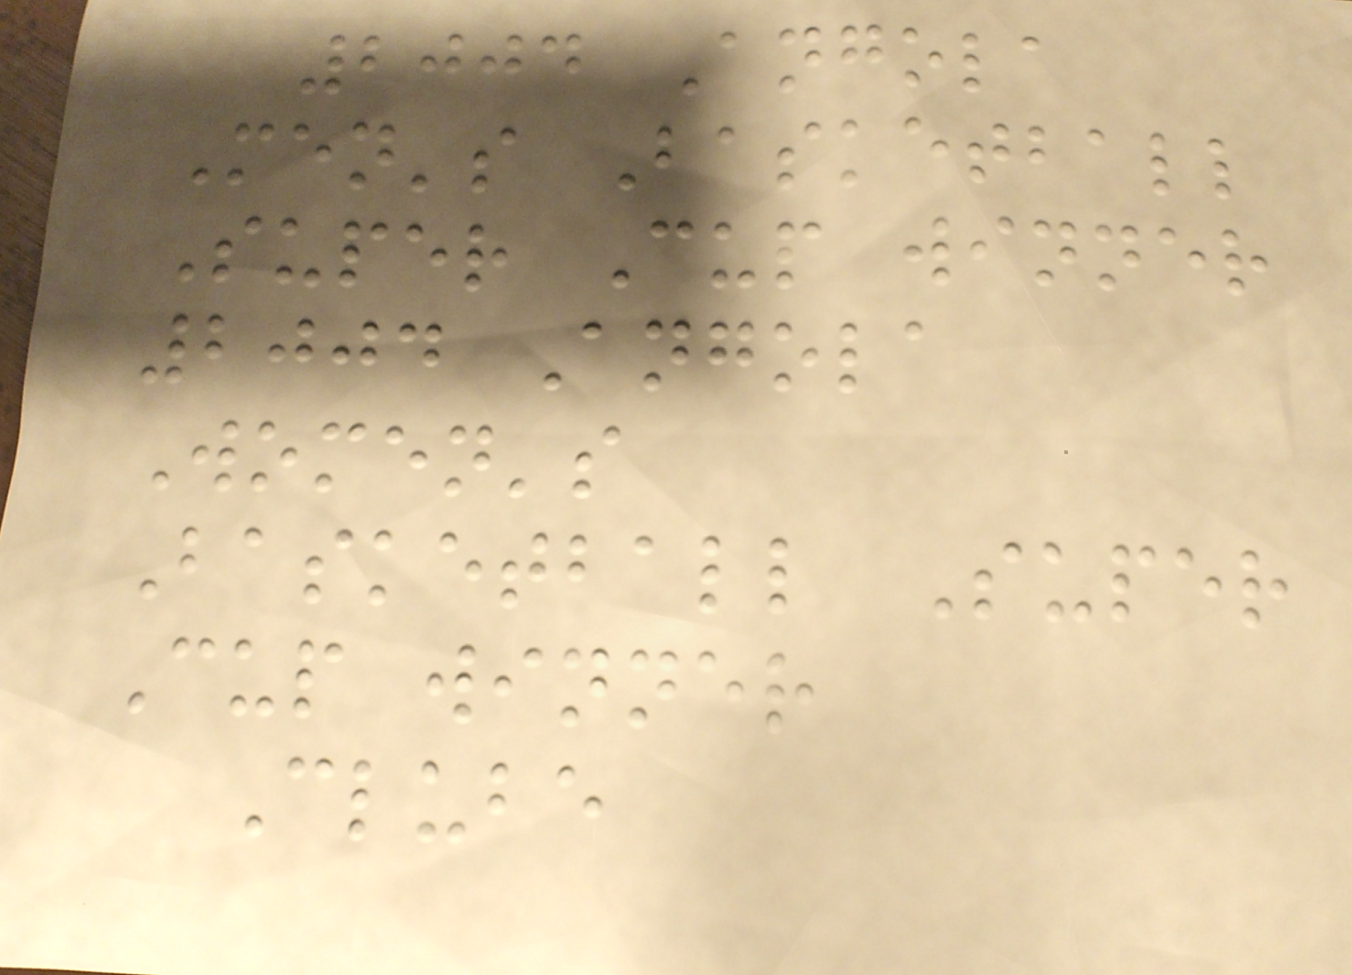2004 Angola
Men's Basketball
Super Cup winner
2004 Angola
Women's
Basketball Super
Cup winner
Clube
